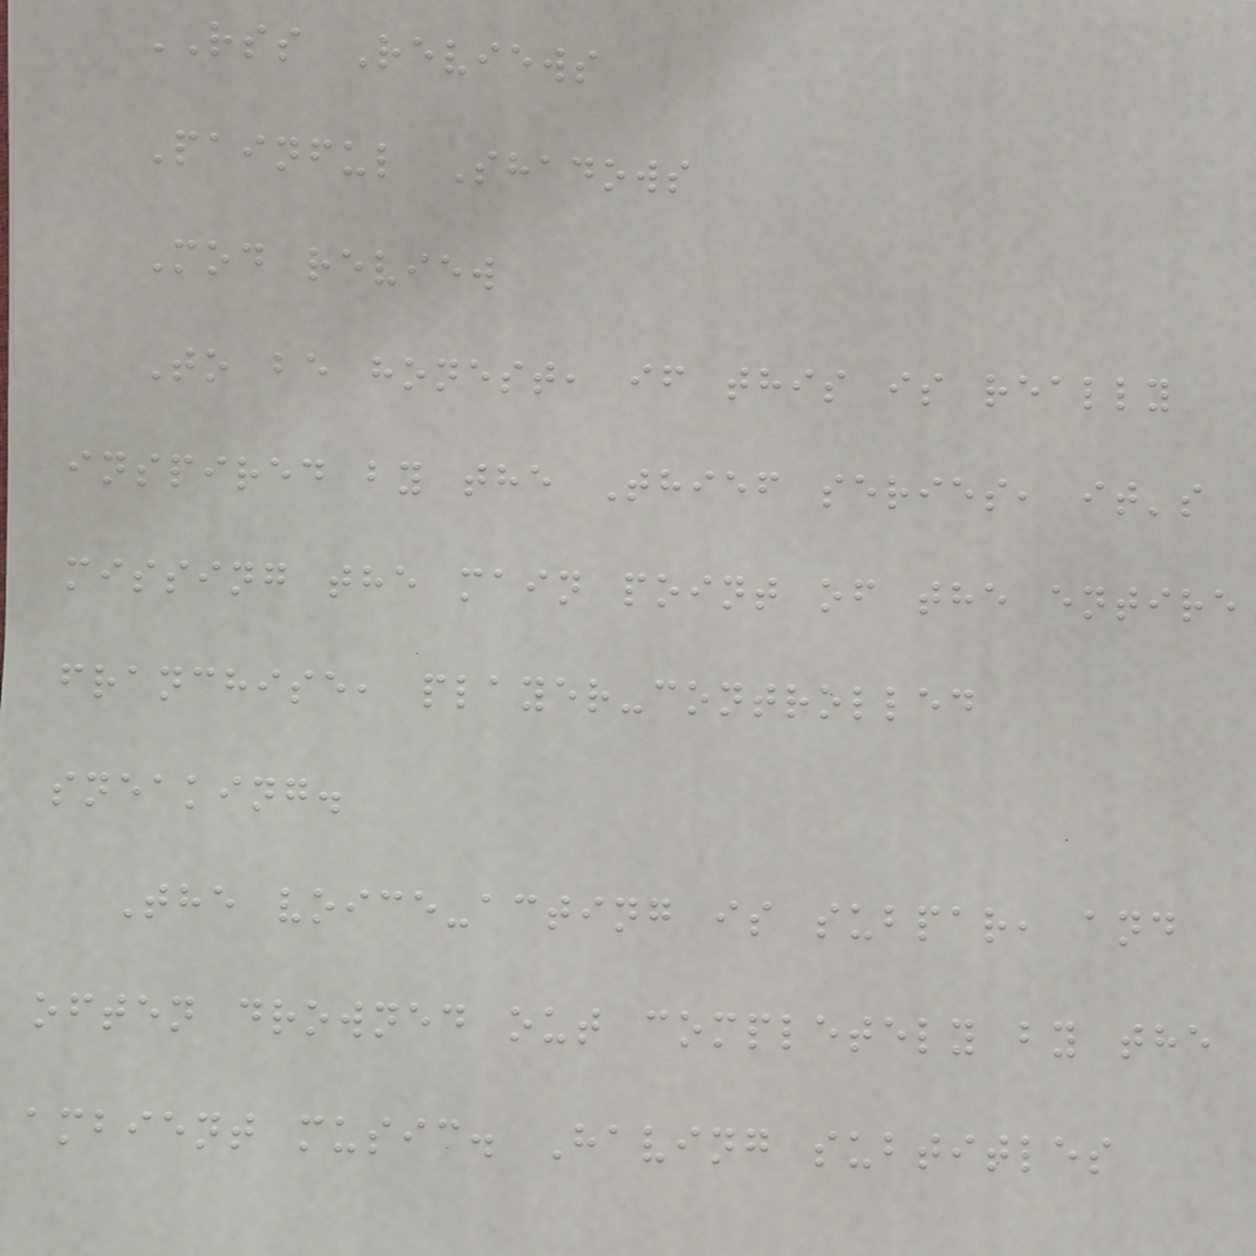RSS Reviews
Painful Shadows
Mod review
To be honest, if this is really
inspired by the Thief series, it's
missing the main point of the entire
franchise, player-controlled
sneaking.
The voice-acting is subpar, and
often drowned out completely by the
ambient music. Having subtitles
